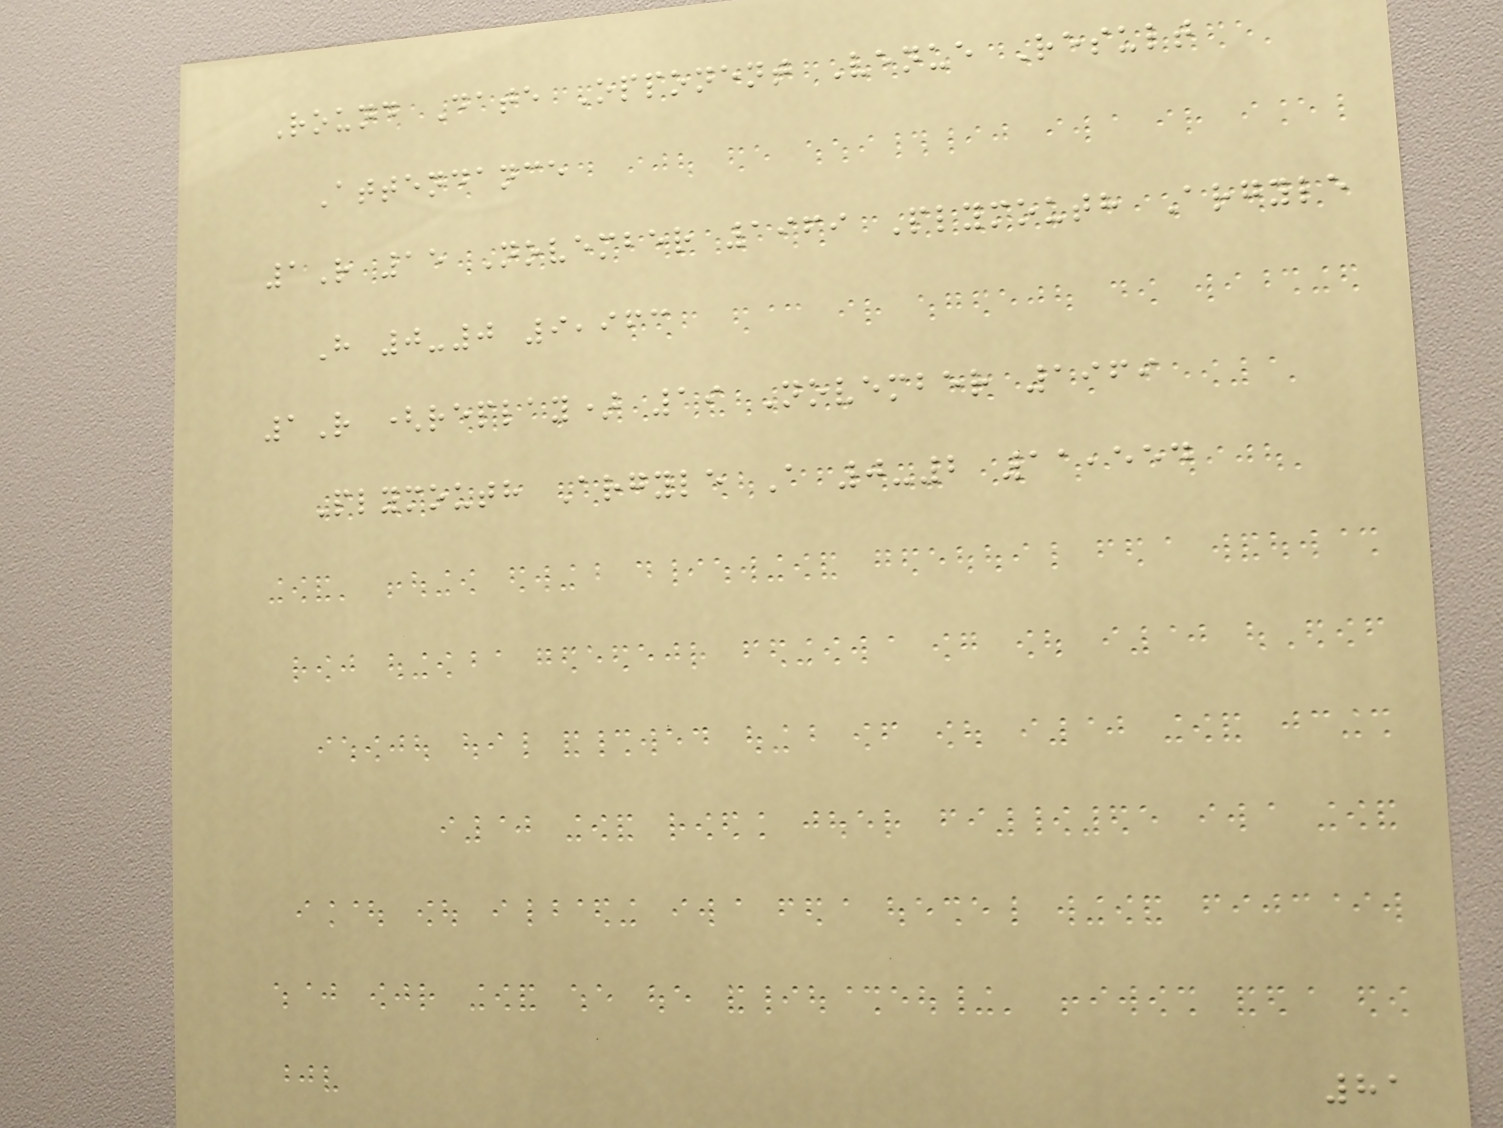Round Date Opponent Venue Result
Attendance
1R 15 November 1969 Plymouth Argyle
H 0-0 9,963
1R (replay) 19 November 1969
Plymouth Argyle A 0-2 11,554
81
